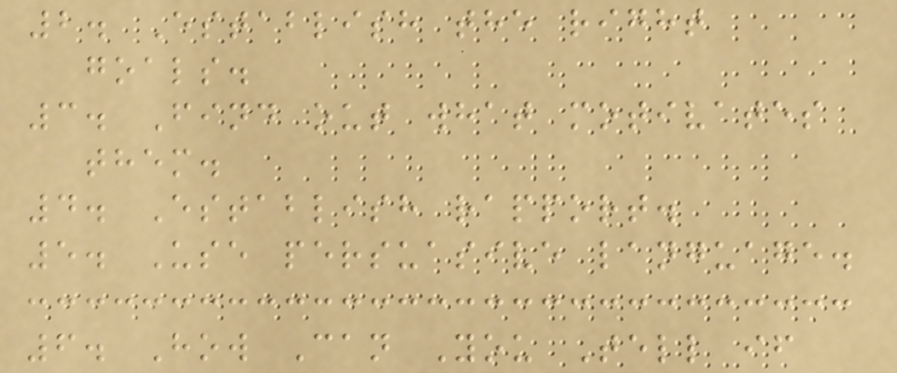2. Establish the right
goals.
3. Find out what motivates
them.
4. Establish rapport.
5. Use persuasive language.
6. How Can You Tell if
